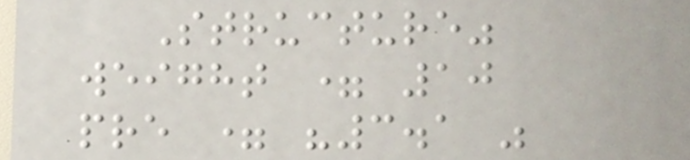Structure"
weight = 10
pre = "3.1 "
